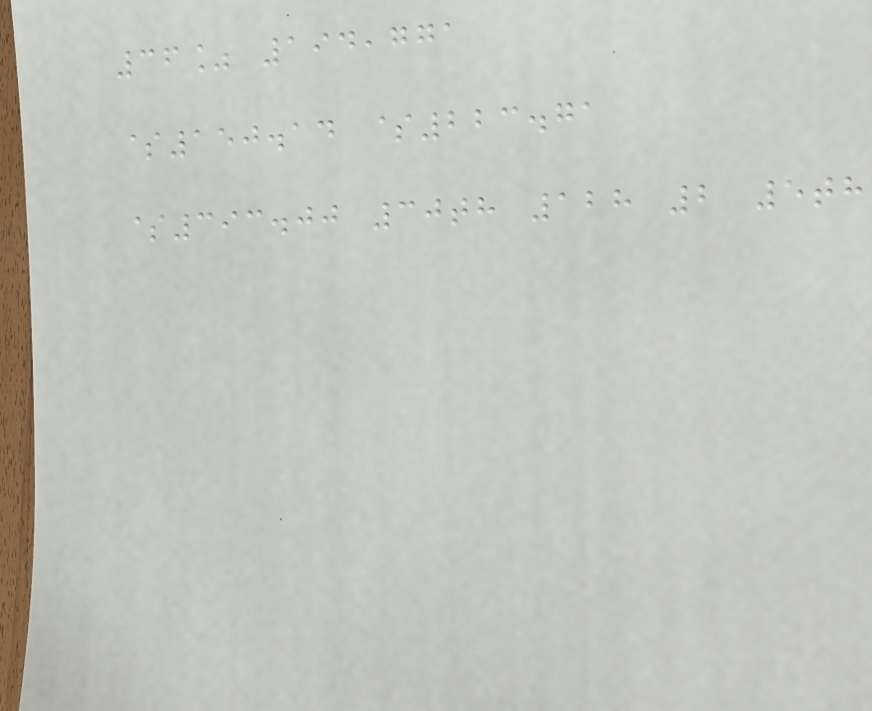36% 194,771
$150.14 $223.71
$393.00 30th 128 2 5th
